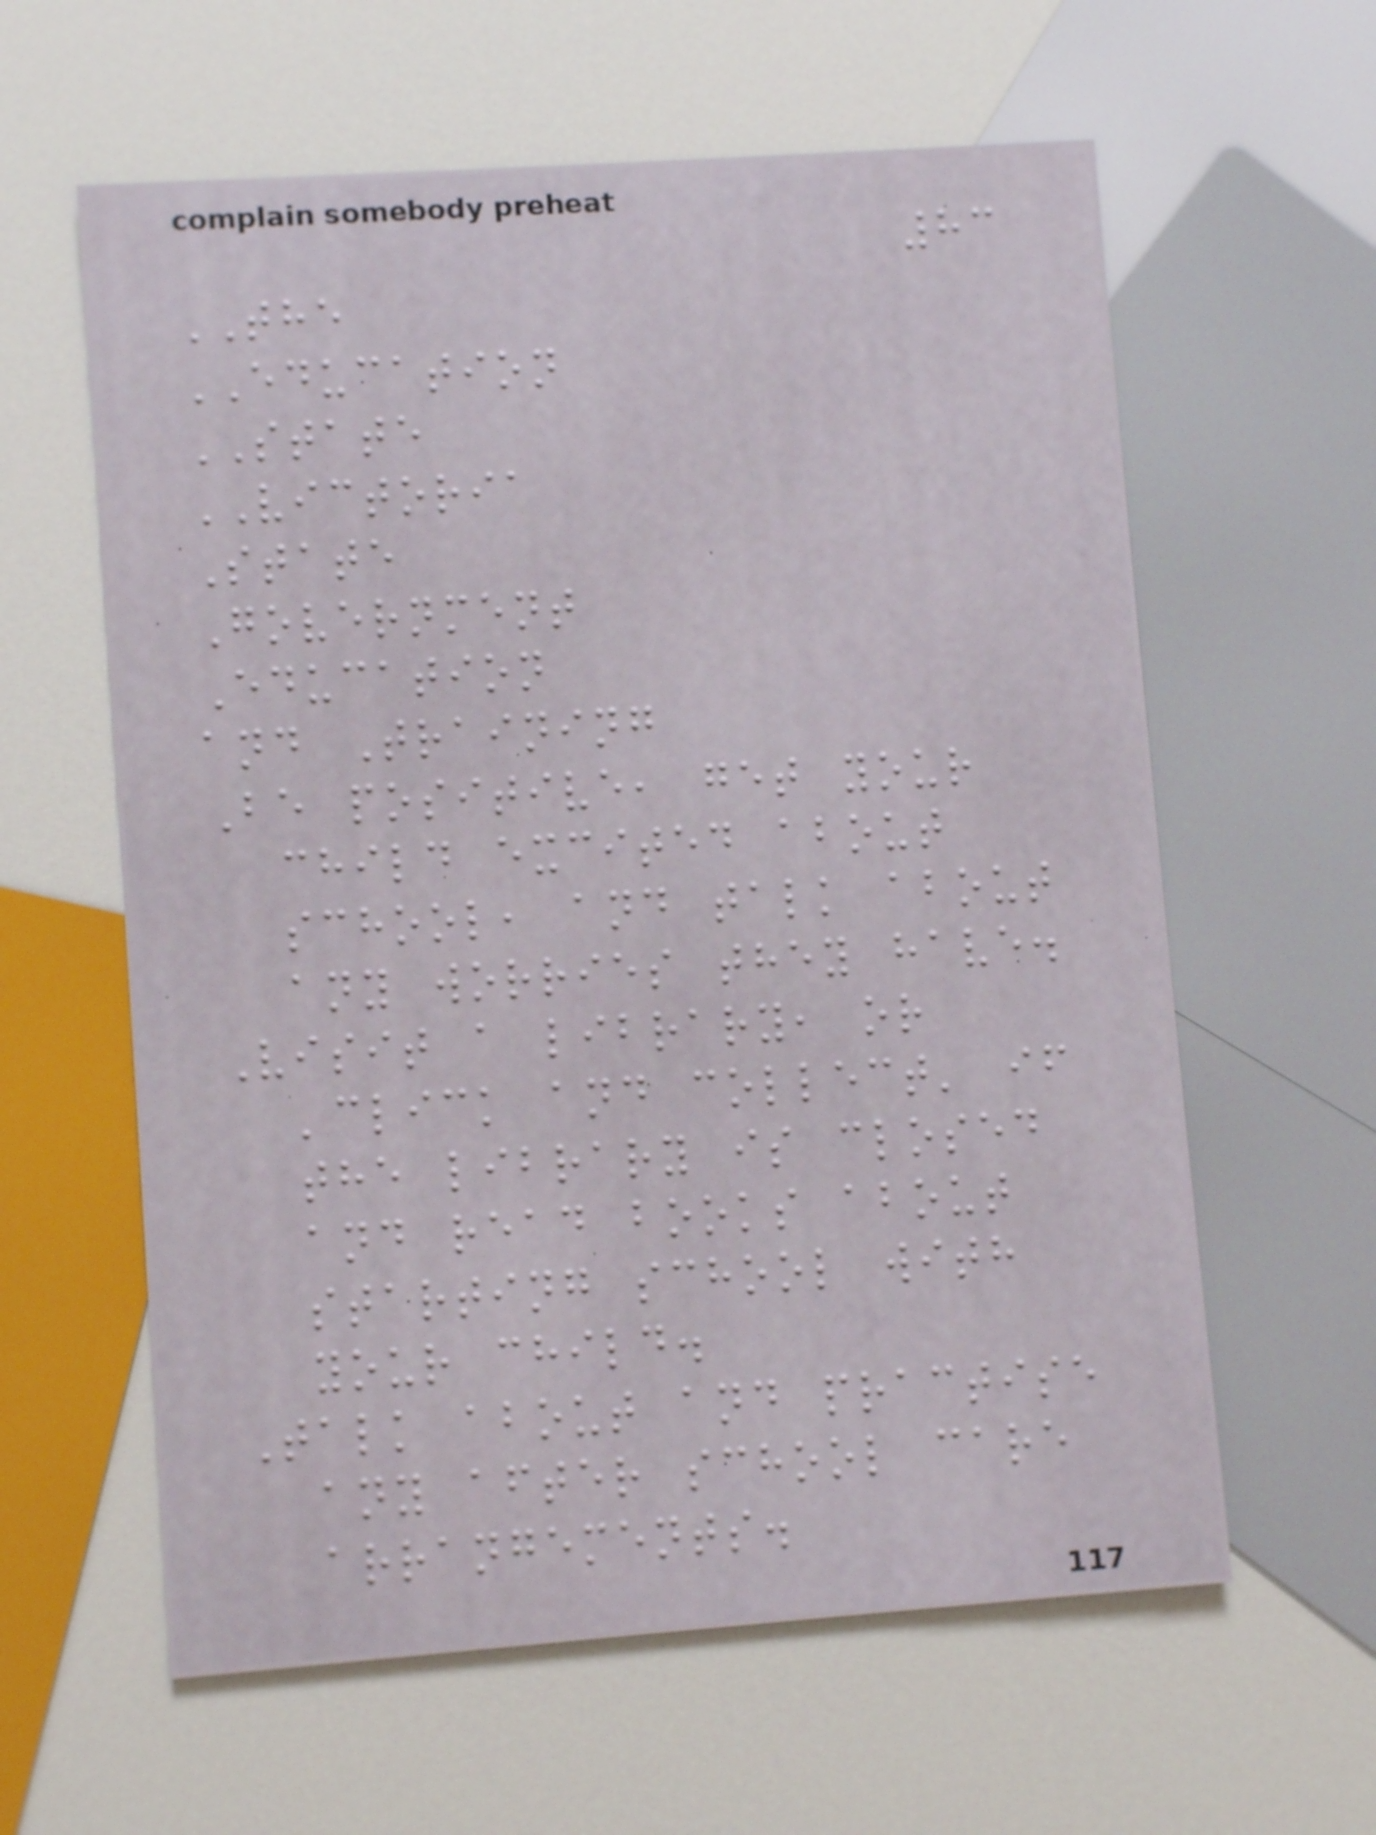83
THE
EDUCATION
STATE
VICTORIA
State
Government
Education
and Training
Be positive, get your
child excited about
school, and talk about
any worries they have.
Visit a library, or
'click and collect' if
the library is closed
and read books about
starting school with
your child.
Talk about and practise
any after school care
arrangements.
